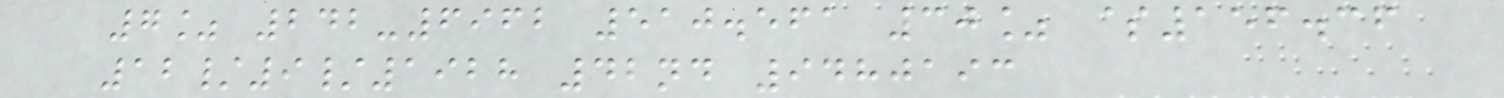7% 242-6962 510.561 30% $156.36
12/9/1928 42nd 9480193
